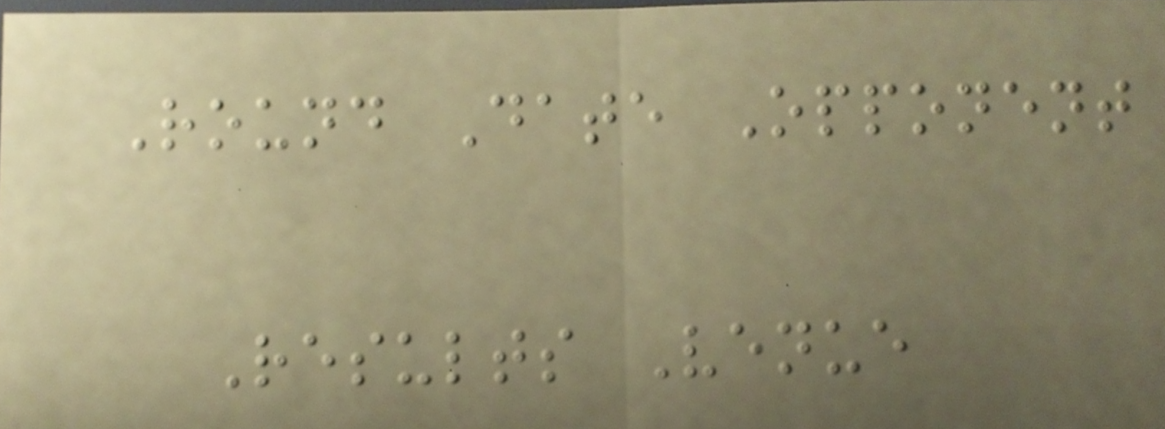Round Date Opponent
Results Venue
